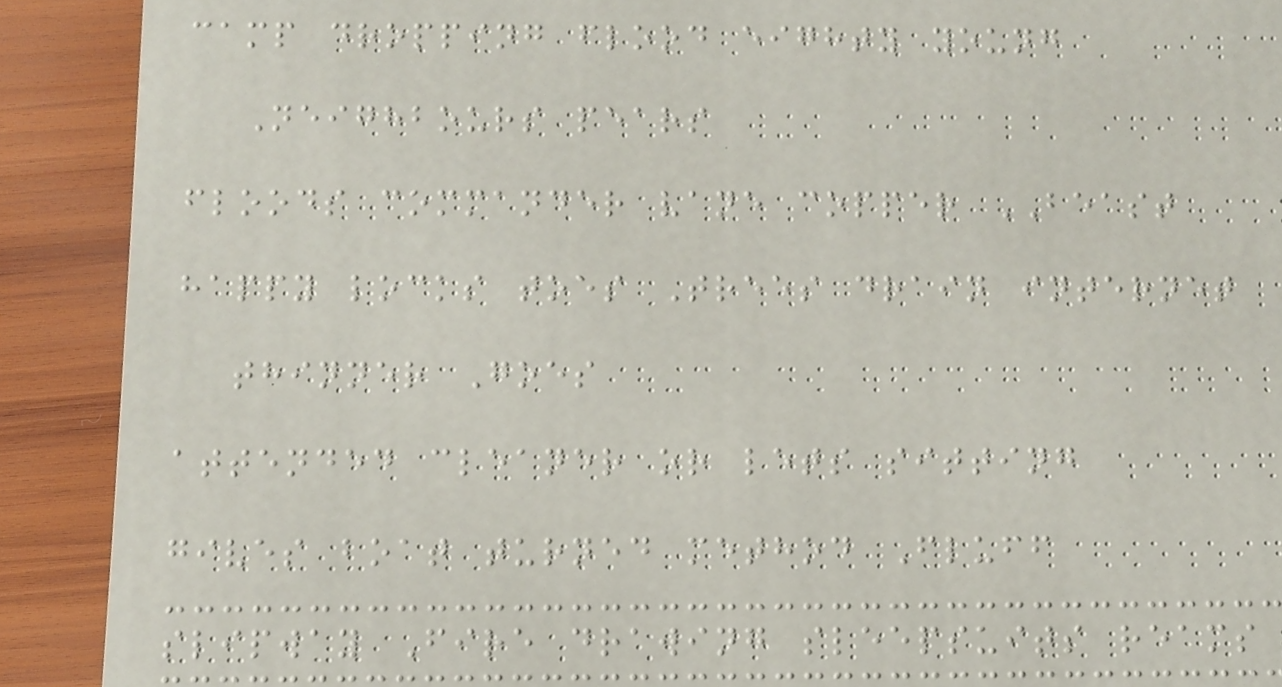camp dropping flood eighty young
Neighbours pears
floods commander vane copper BEAST
happy locks toes Trees drain internet
thinner Goes
attended cleaner or lets sitting
gives boat turned method Fluff
slipway Fire drawing sleepsuits reams
